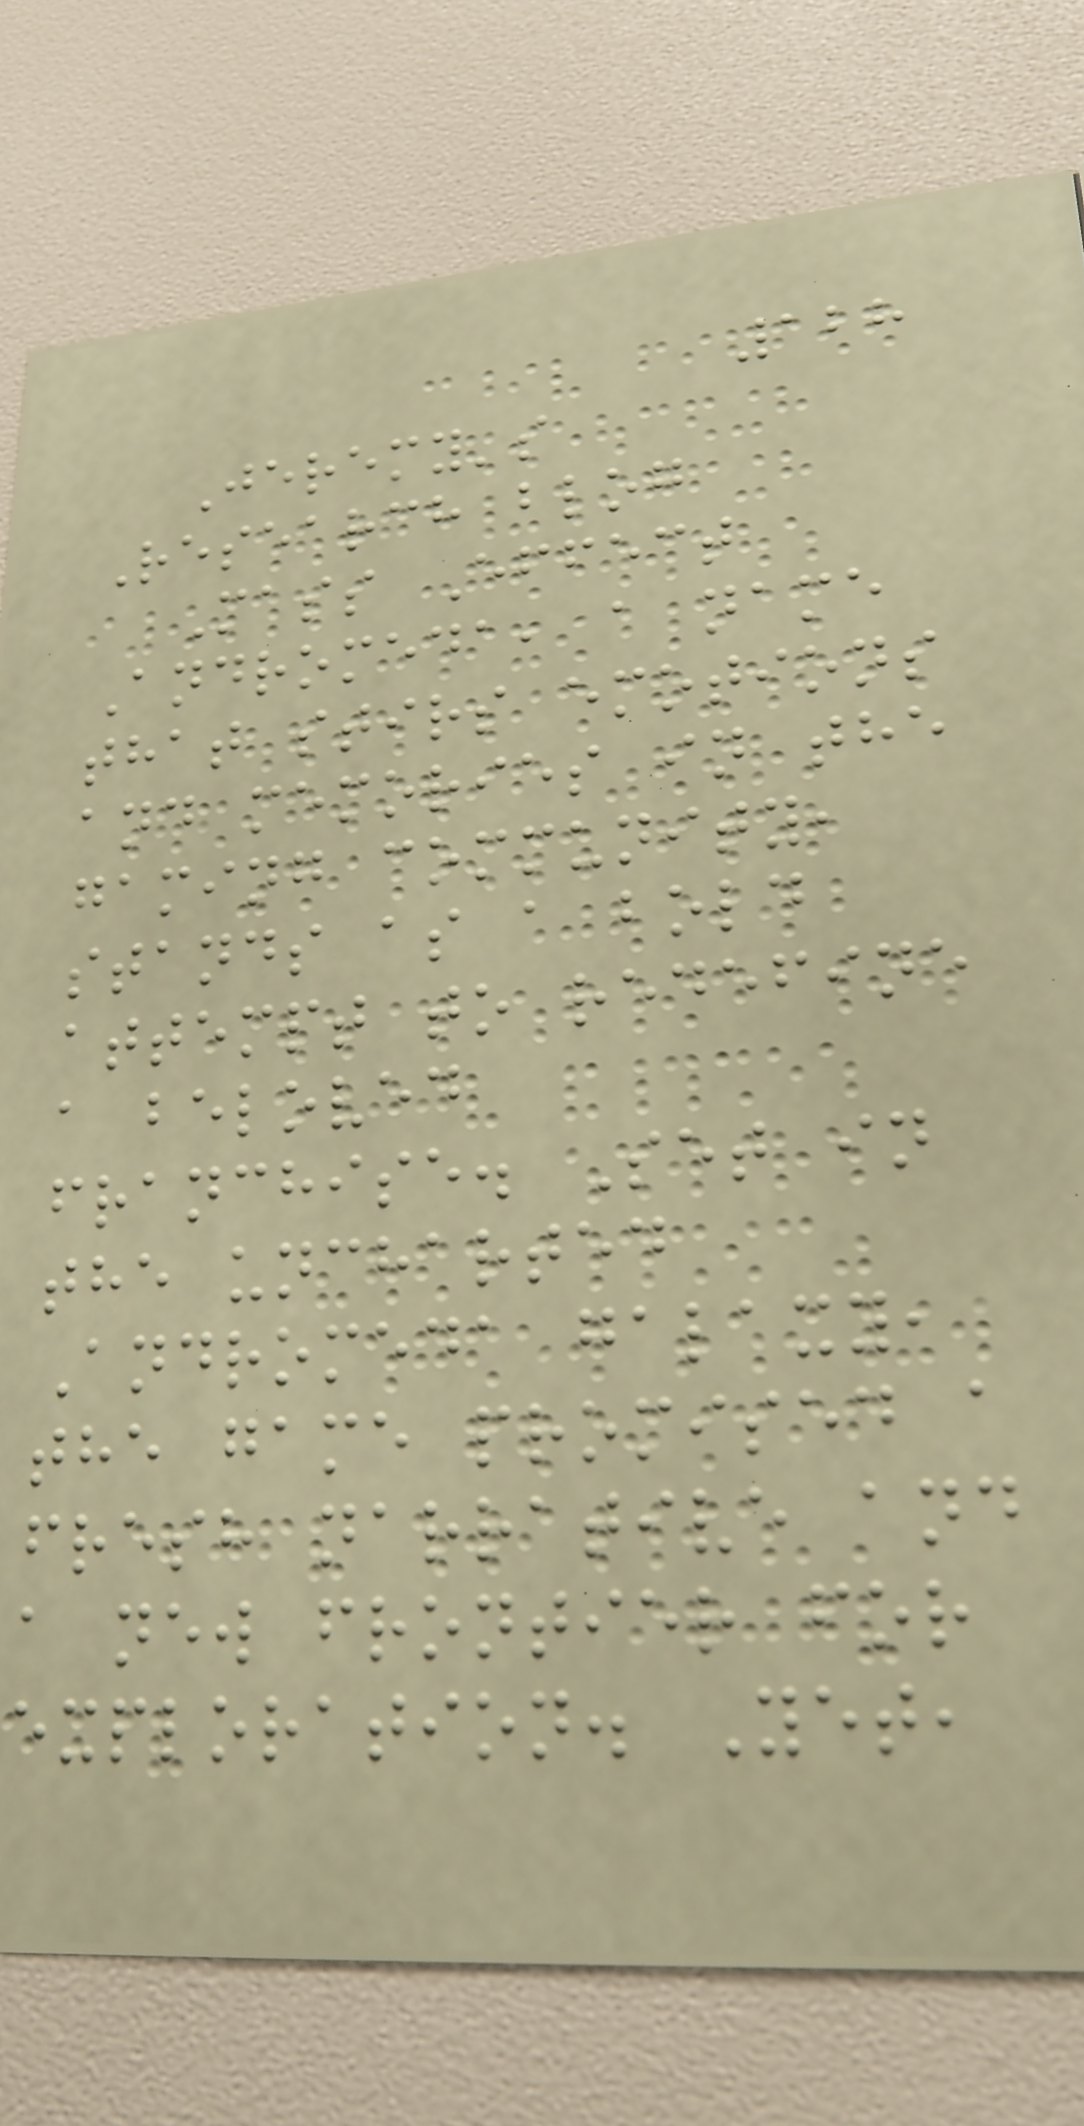128
Jeremy's
Research blog
Mass Effect
Andromeda, a name
that stirs emotions
and memories in the
gaming community,
stands as a bold
attempt to redefine
a beloved
franchise. Set in
the uncharted
Andromeda galaxy,
the game promised a
fresh narrative and
a new frontier for
exploration. Yet,
